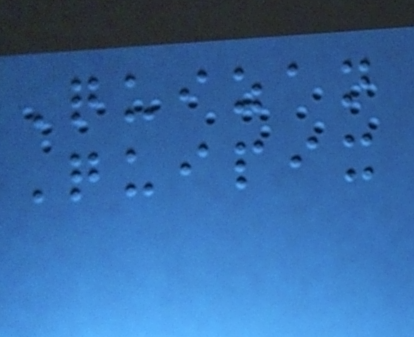Quizan
Quipix
